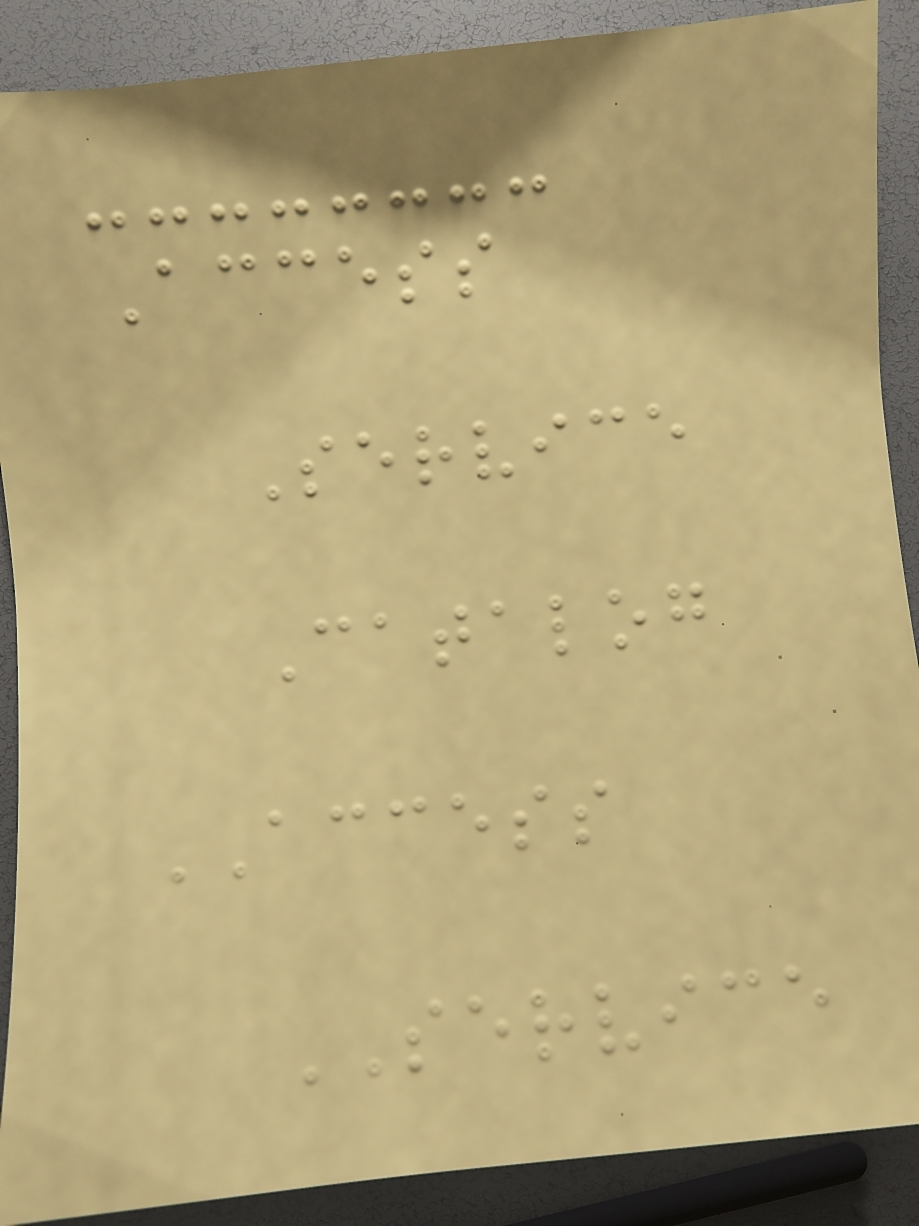Access
Service
Catalog
ACCESS
SERVICE
